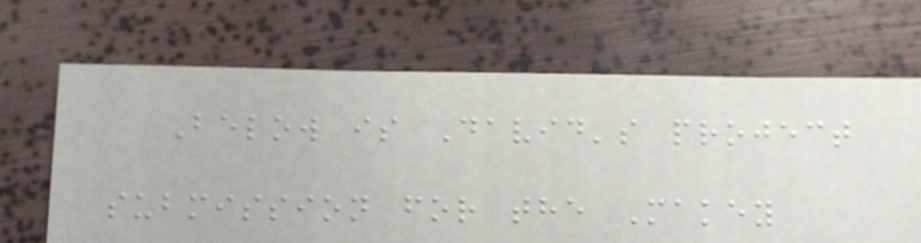Below is David's project
submission for the Makey
